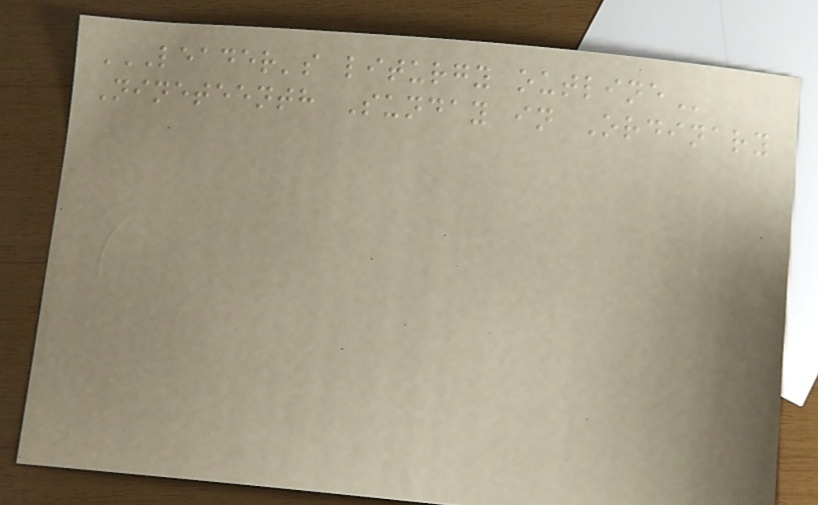LEADER'S LITURGY OUTLINE
Nineteenth Sunday in Ordinary
